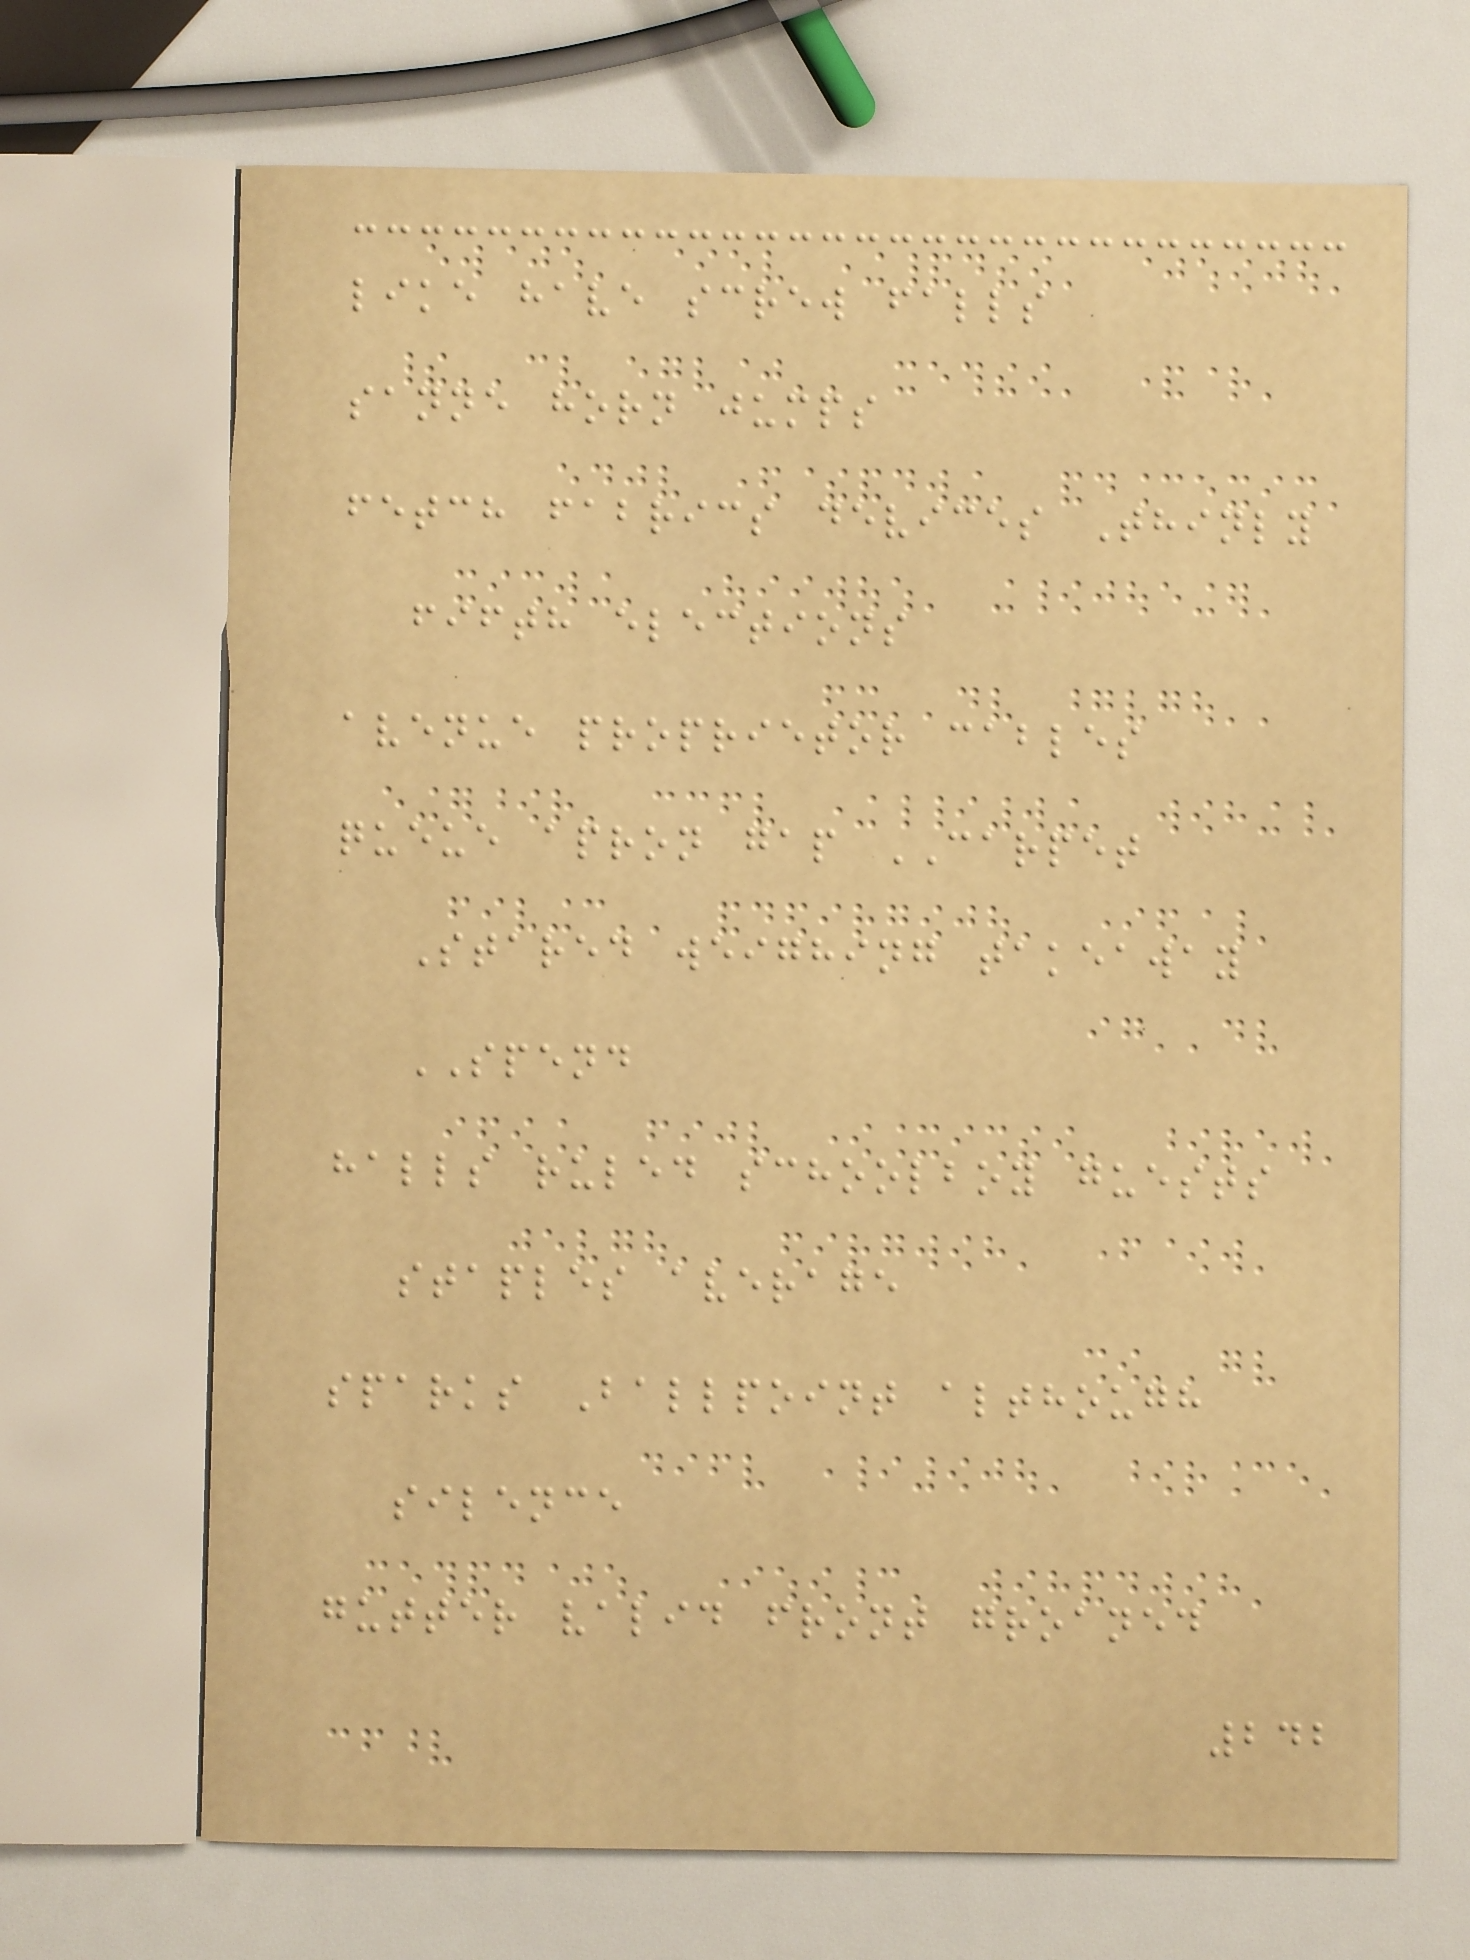like have screw falls
sanne horn jumps
fetch fabrics devices Thinly
fifth elections
avenue proprietor cables
queue apron gap CARPET
Stared weighing takeaway
SPEND
halls ruled schoolboy guests
staples average
sparks Ballpoint although
silence
gutter valid front groaned
242
